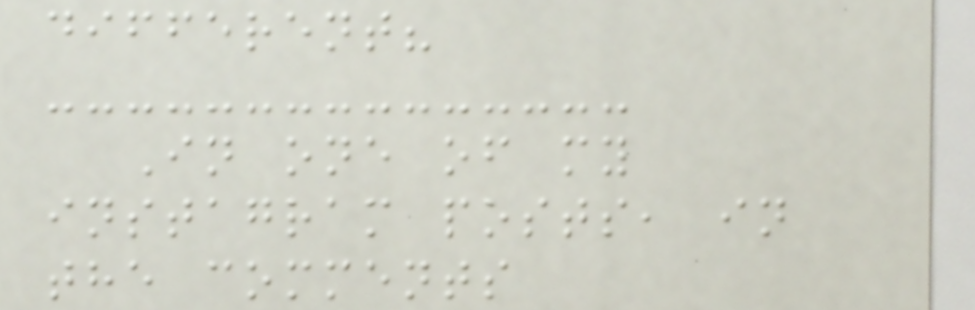different?
In one of my
instagram posts, in
the comments
